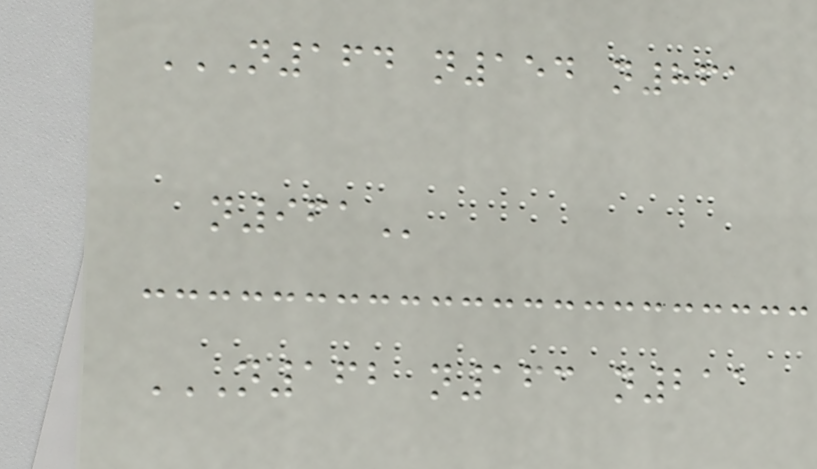N164 N154 N861
N961
N162 N163 N211
